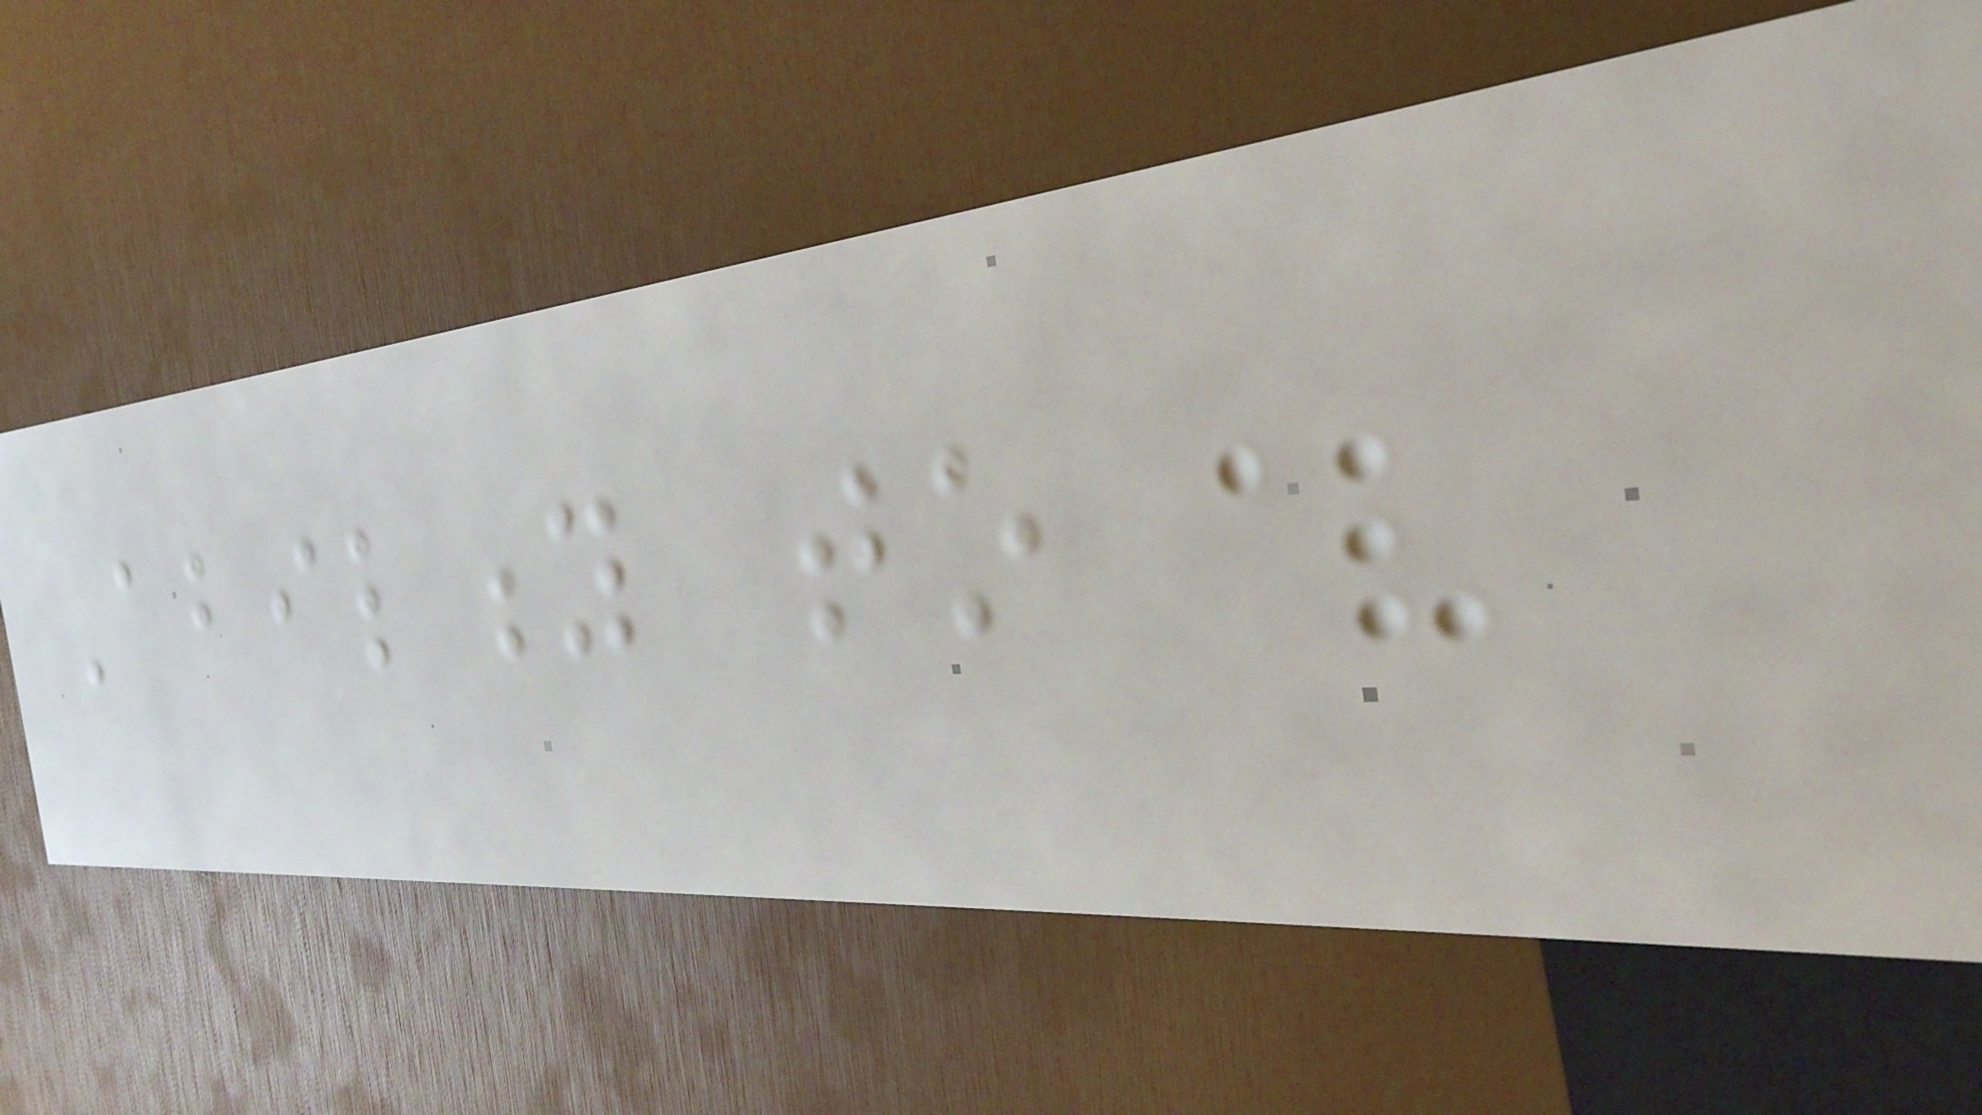Ability to
